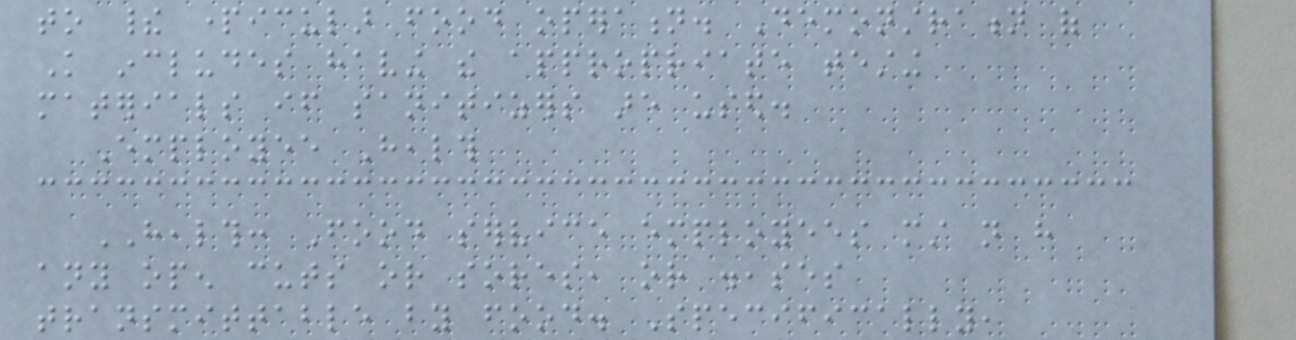to their particular food operation. Demonstration of
Knowledge includes having the appropriate testing
materials if sanitizers are used.
Employee Health
HEALTH: Food service employees must not have
any open cuts or sores, or diseases
transmittable by food. Specifically,
